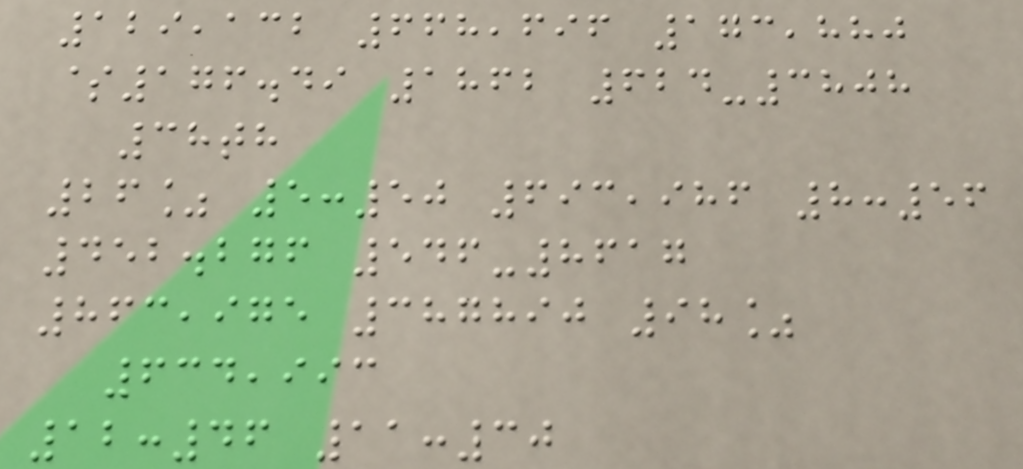129,132 668,696 173,880
$176.49 1862 624-3808
38th
26% 5:50 693,986 8:56
452.276 546-8617
863,975 387890 98%
634,993
12:46 11:30
